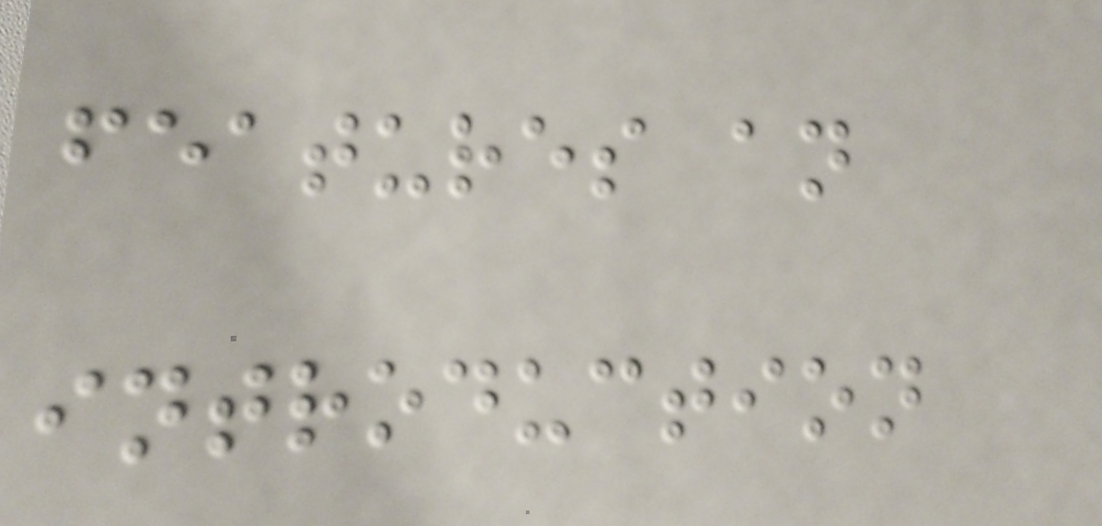features an
introduction
